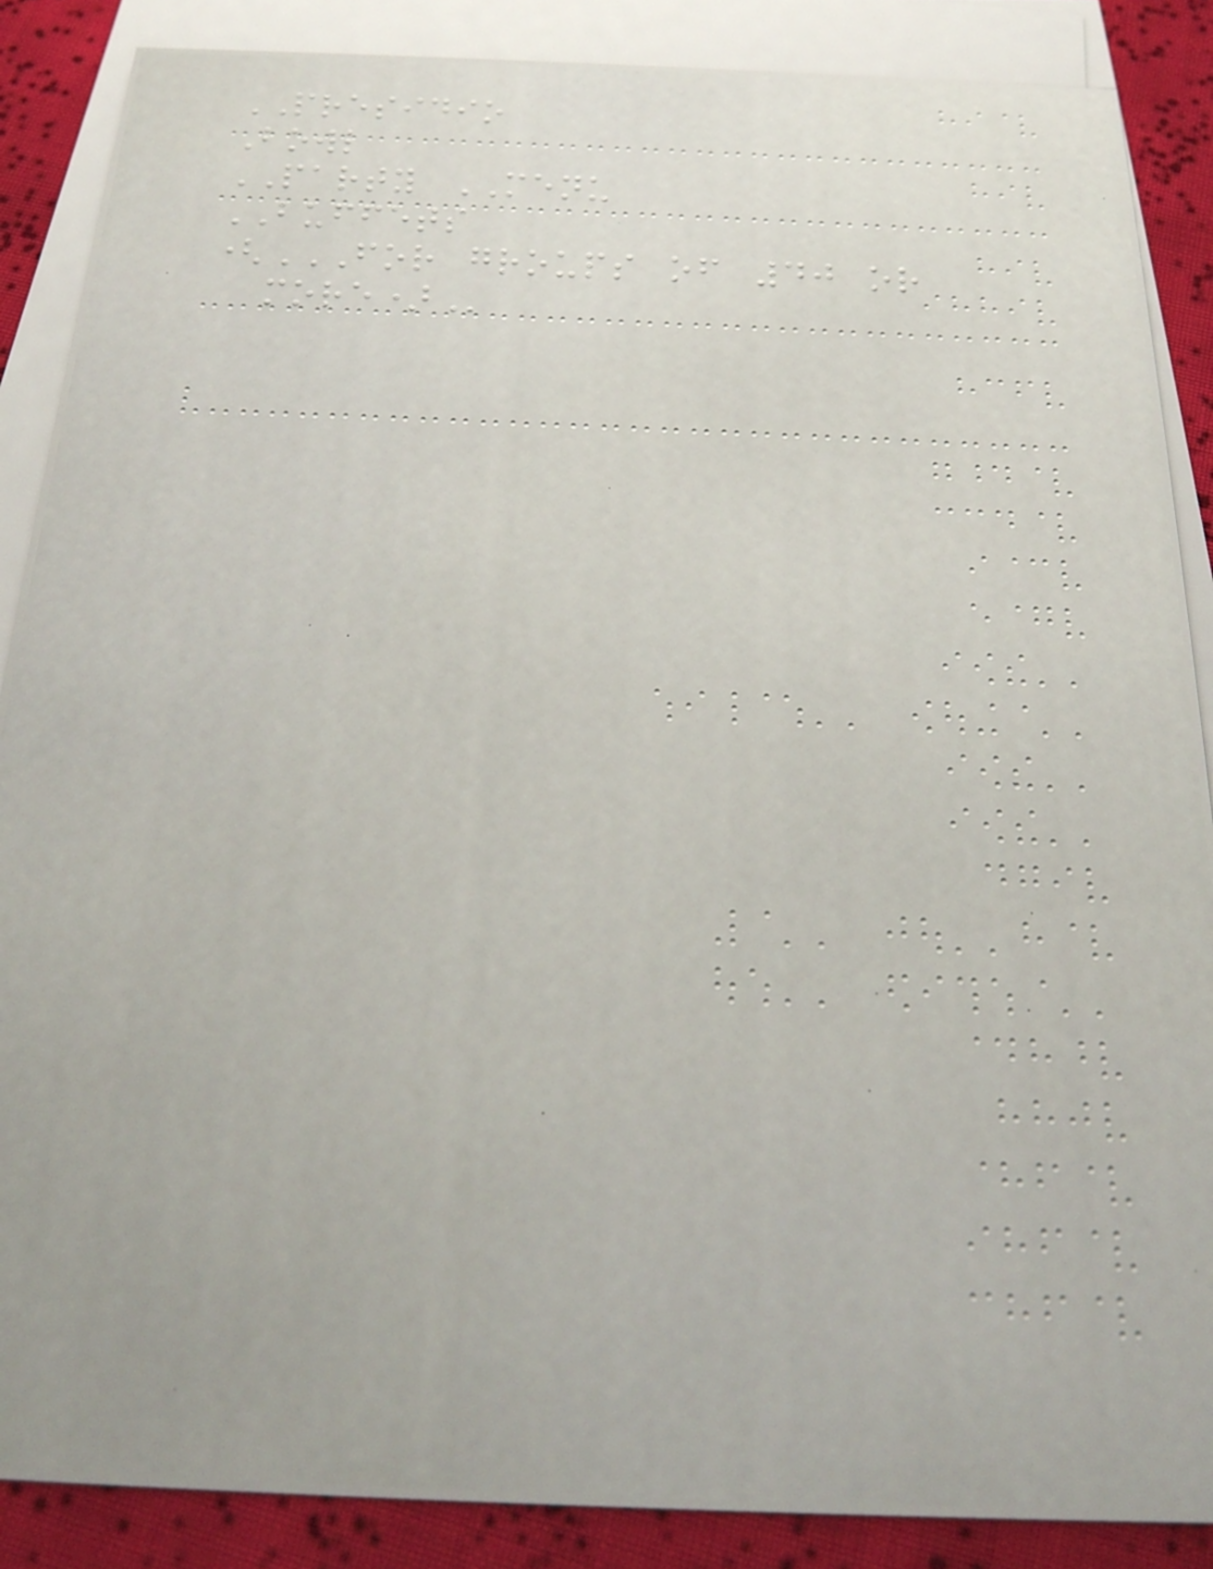PRESIDIO
Bowl
PARTY MENU
BUFFETS
(FOR GROUPS OF 40 OR
MORE)
